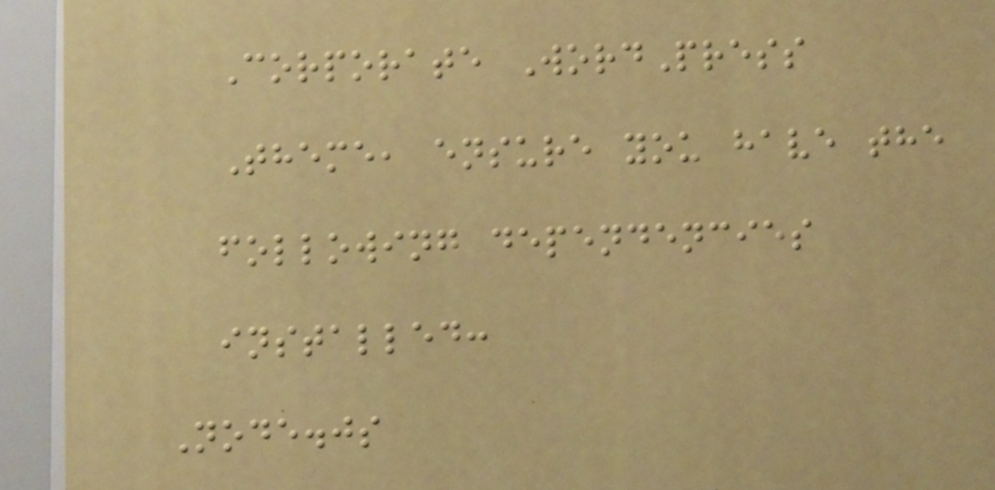Corporate WordPress
Theme, ensure you have the
following dependencies
installed:
Node.js
